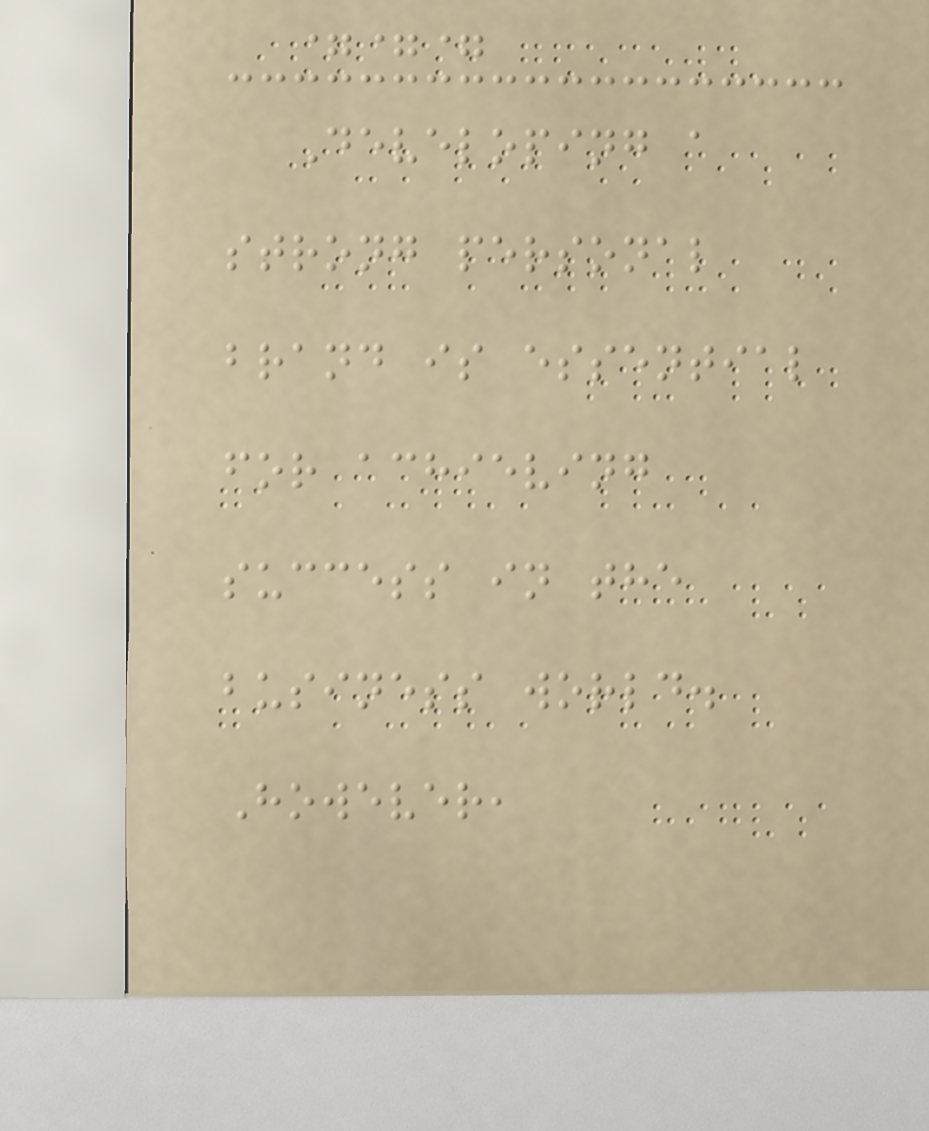===
Developing a
strong personal
brand is essential
for achieving
success in the
business world.
However,
